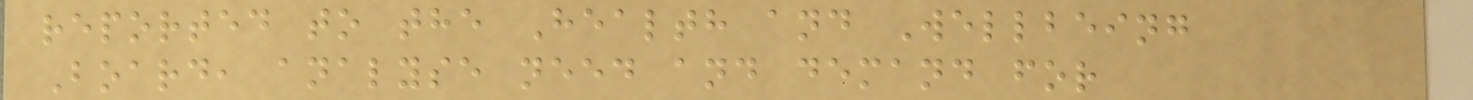reported to the Health and Wellbeing
Board, analyse need and demand for
